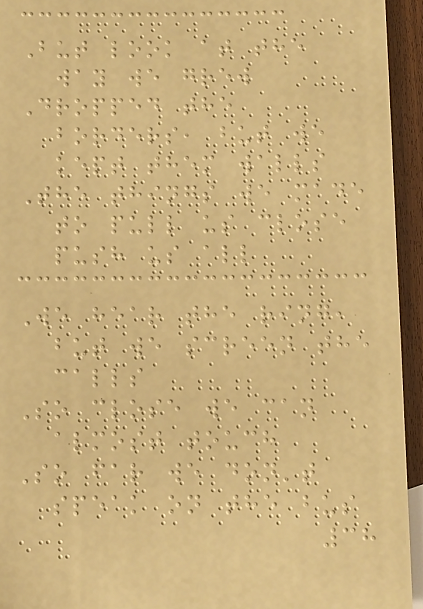But look at the
way we grew
Dropped the
borders, but we
kept them walls
The things we made
to pull us close
push us all
We hear the ring,
but we screen the
calls
So close we can
almost touch
So far we don't
speak on the bus
38
